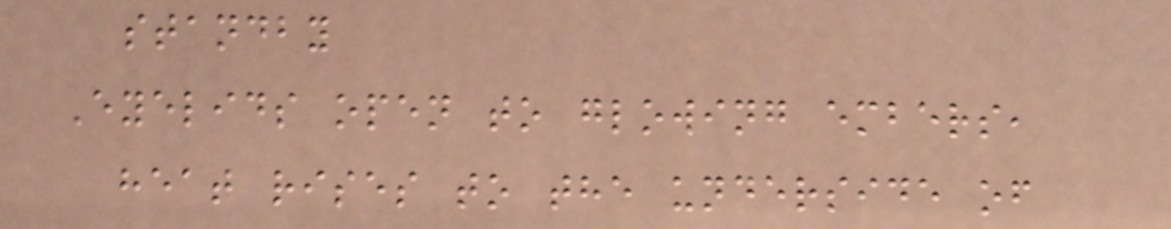standby
Eyelids open to glowing embers,
heat rises to the underside of
